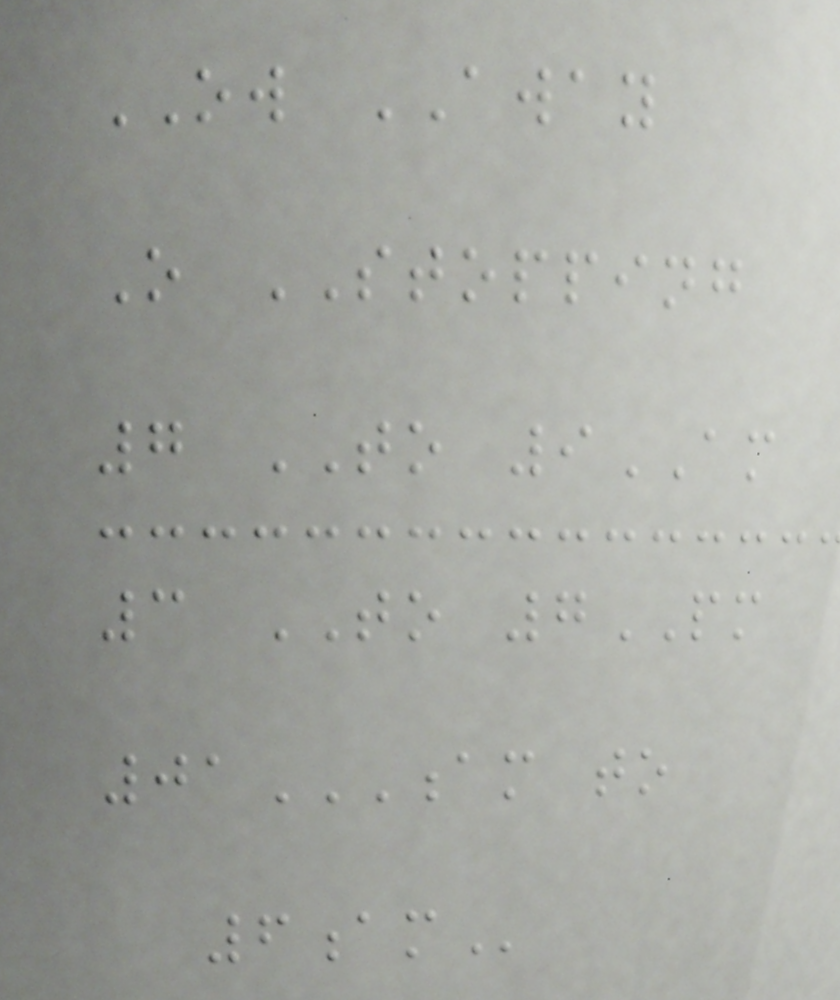OW AWAY
O STOPPING
7 TO 9AM
3 TO 7PM
01AM TO
6AM
